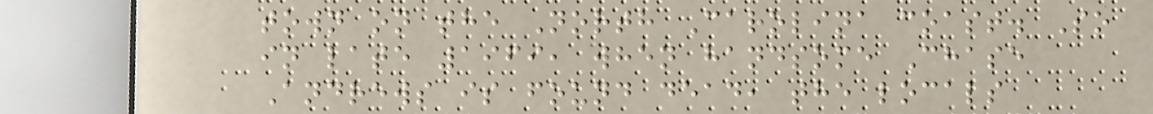town on the North Carolina coast. So
in late 1969, when handsome Chase
Andrews is found dead, the locals
